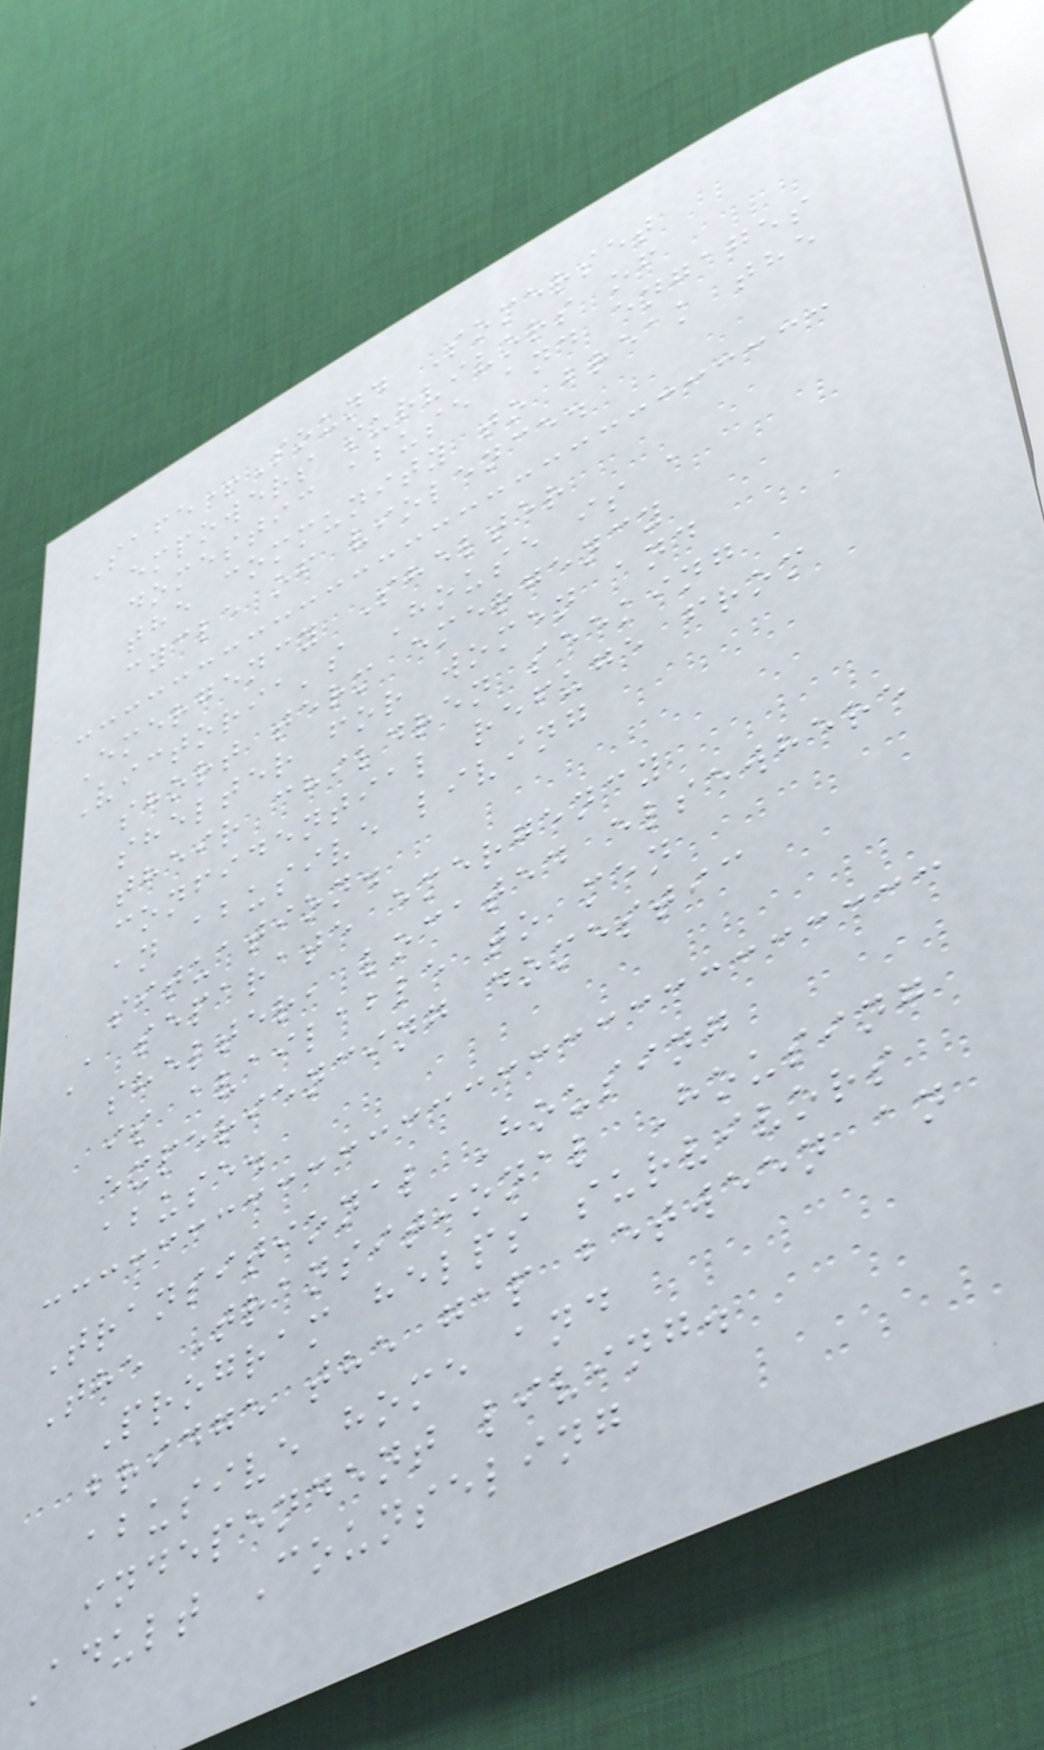Safe+Sound Somerset
empowers survivors of
domestic abuse and engages
the community to break the
cycle of violence.
Emergency Shelter
Victoria's House is a
short term emergency
shelter for women and
their children seeking
confidential refuge from
an abusive living
situation.
A separate emergency
shelter, located elsewhere
is available to men
experiencing domestic
abuse.
Transitional Housing
The Transitional Housing
Program helps survivors
bridge the gap between an
abusive home and
independent living.
Adult Counseling
